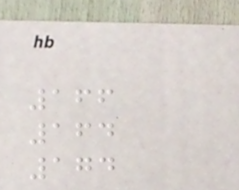166
164
174
